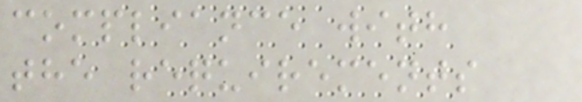compliance with
the requirements
